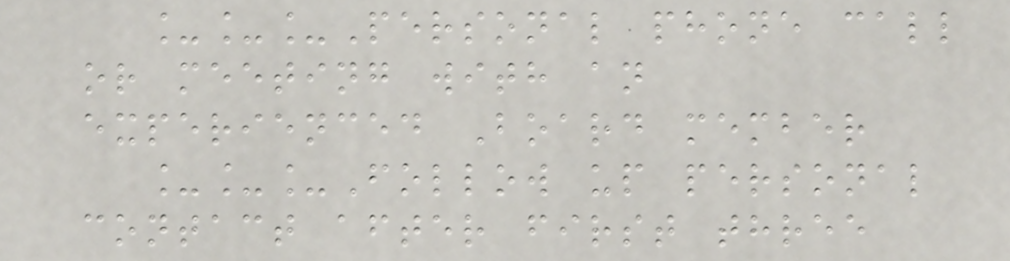___Personal phone call
or meeting with an
experienced Board member
___Follow up personal
contact after first three
